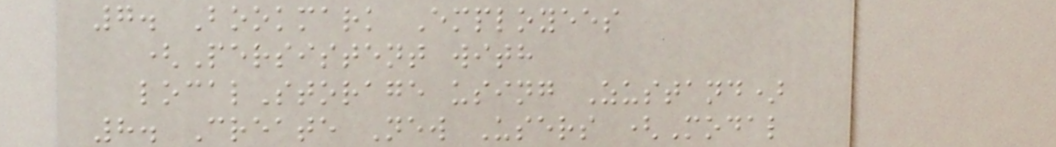7. Bookmark Employees
(Persistent with
localStorage using Zustand)
8. Create New Users (Modal
